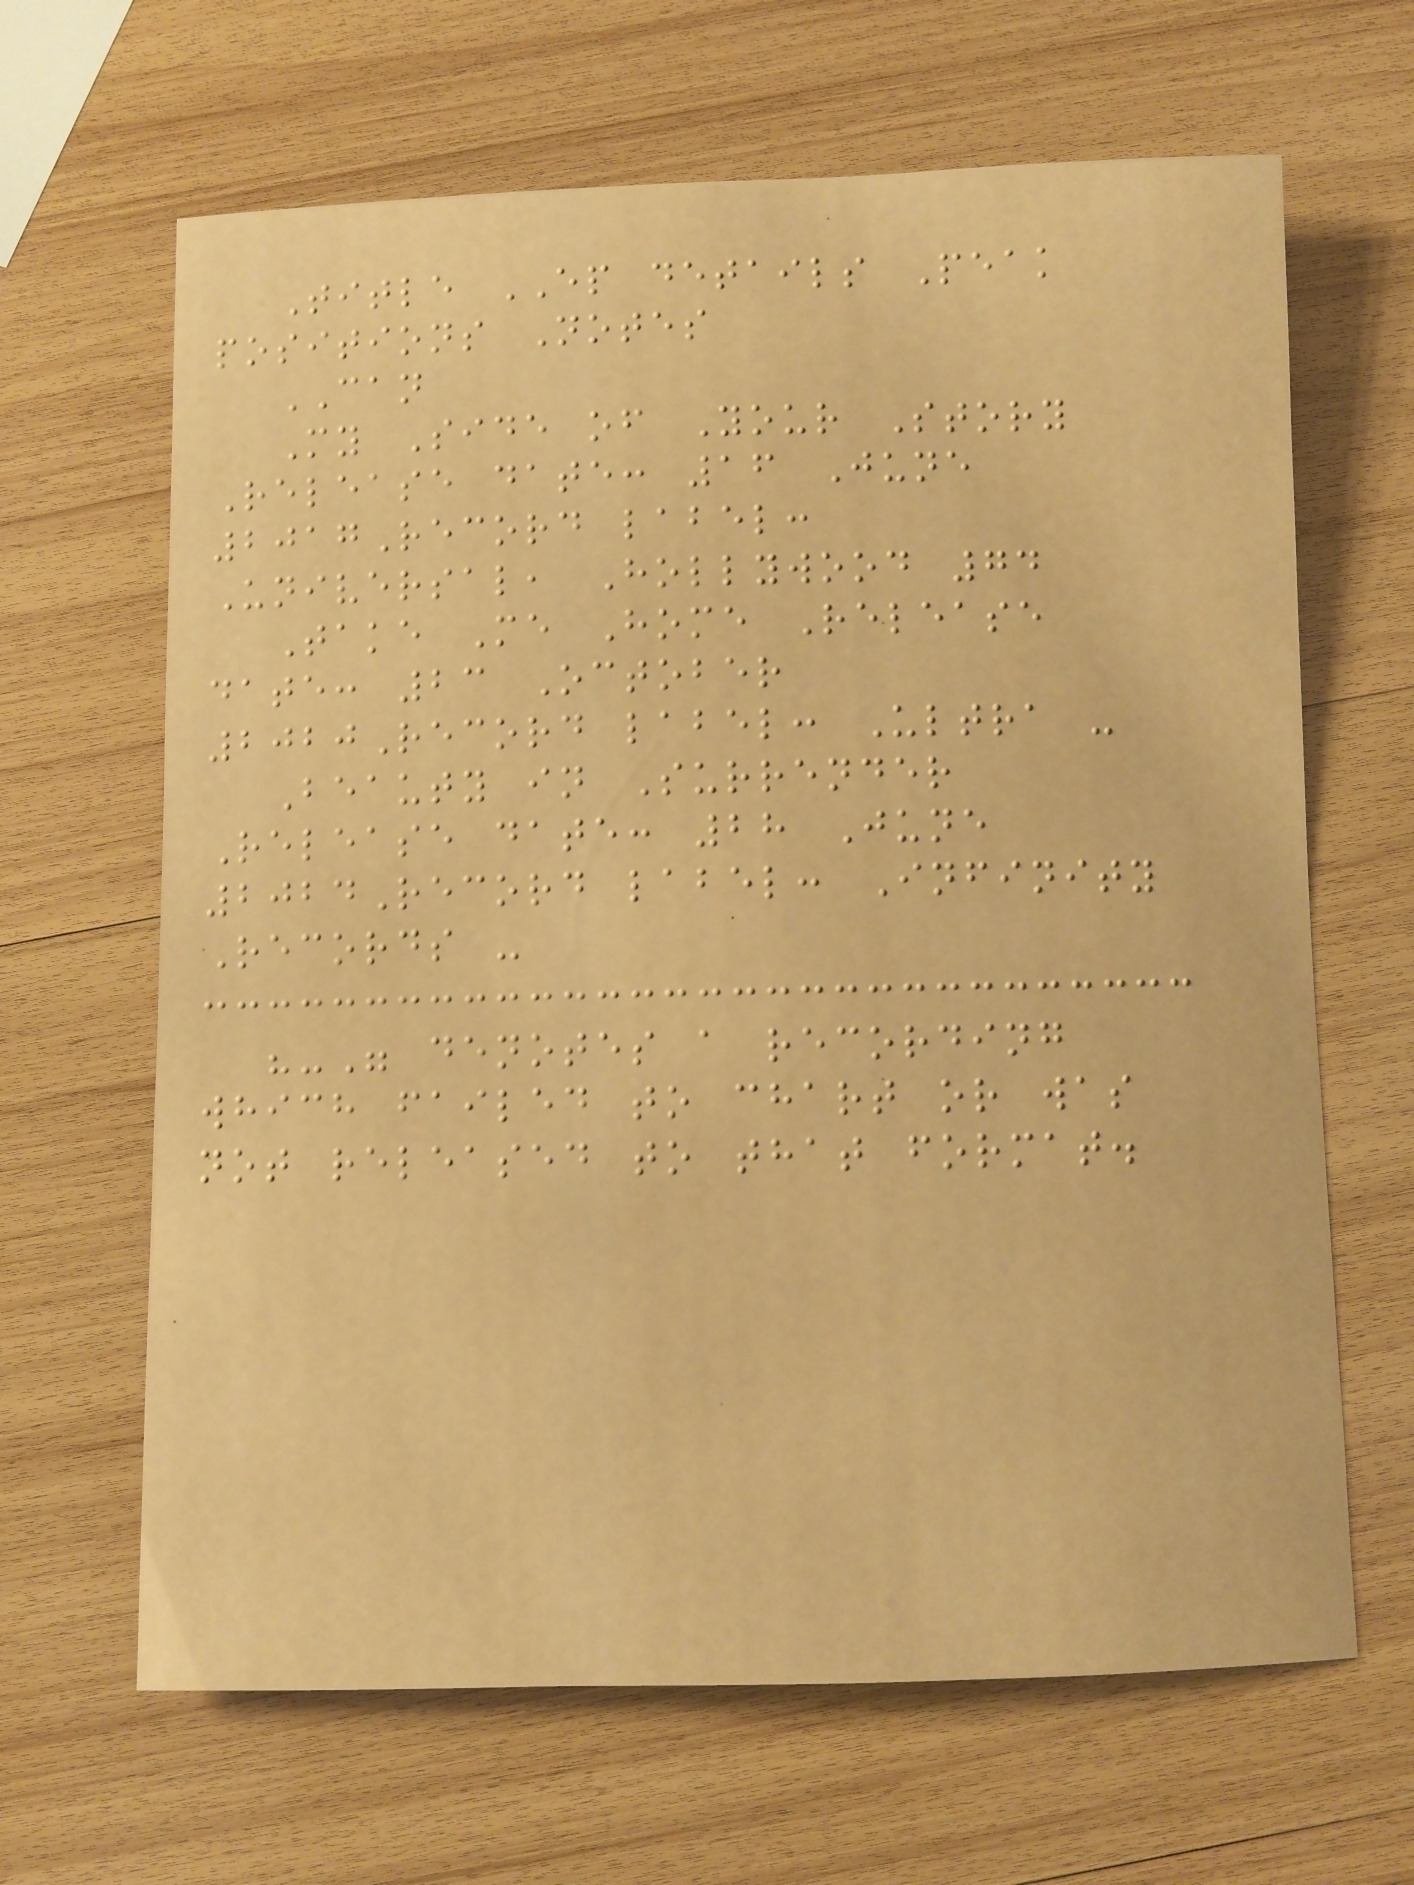Title EP details Peak
positions Notes
CAN
My Side of Your Story
Release date: 16 June
2017Record label:
Universal, Hollywood 74
Take Me Home Release
date: 23 October
2020Record label: Ultra -
Beauty in Surrender
Release date: 28 June
2024Record label: Infinity
Records -
"-" denotes a recording
which failed to chart or was
not released to that format.
